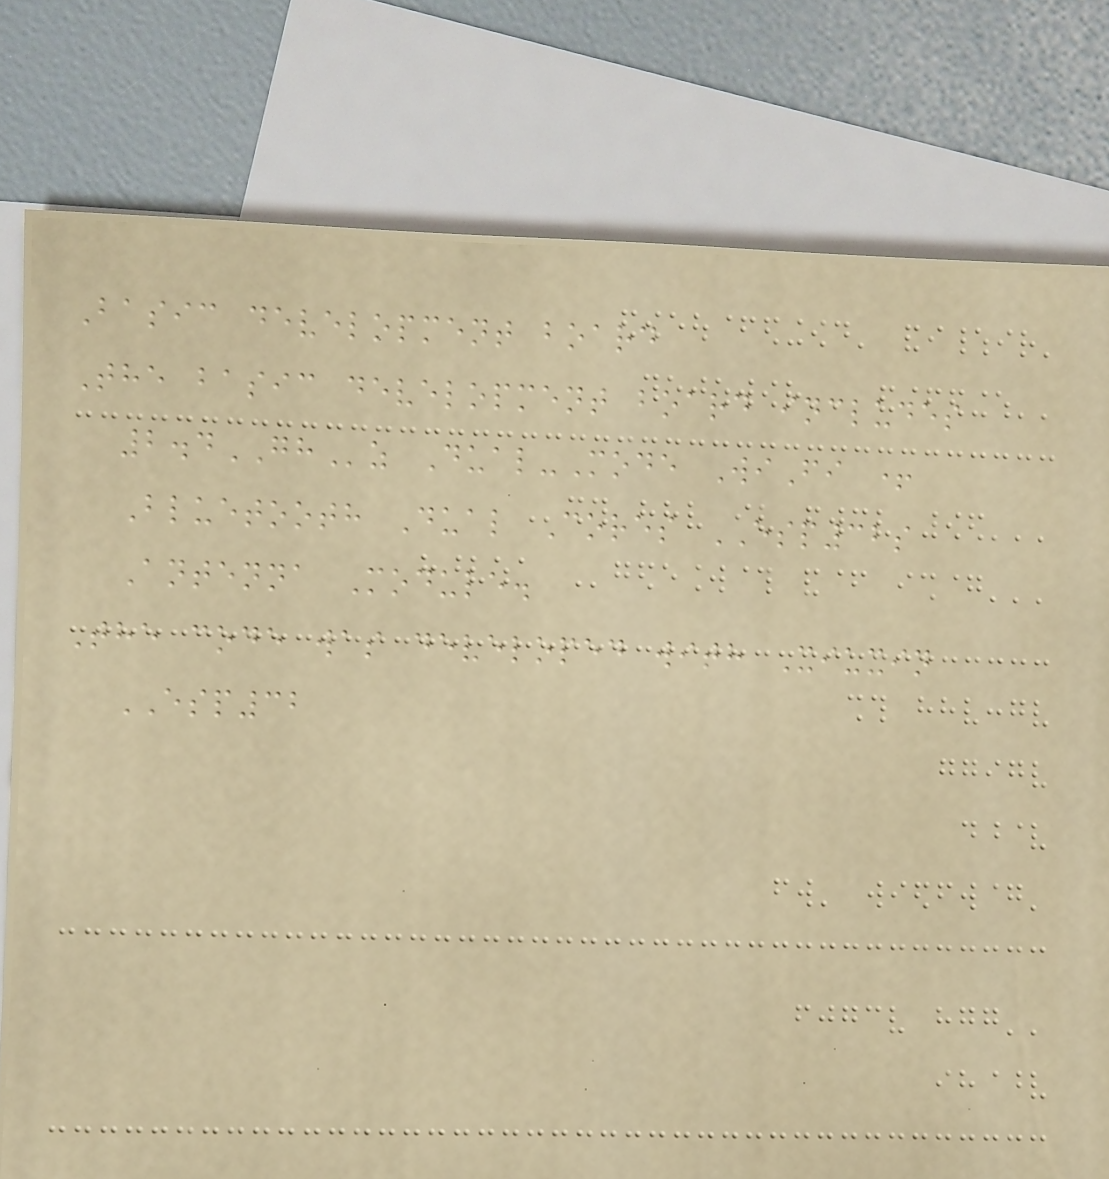Basic development board
The basic development board includes
2.4GHz Dual-Mode WiFi +
Bluetooth Dual Cores ESP32s
Antenna Module.
The code was developed with Xiuxin
ESP32
